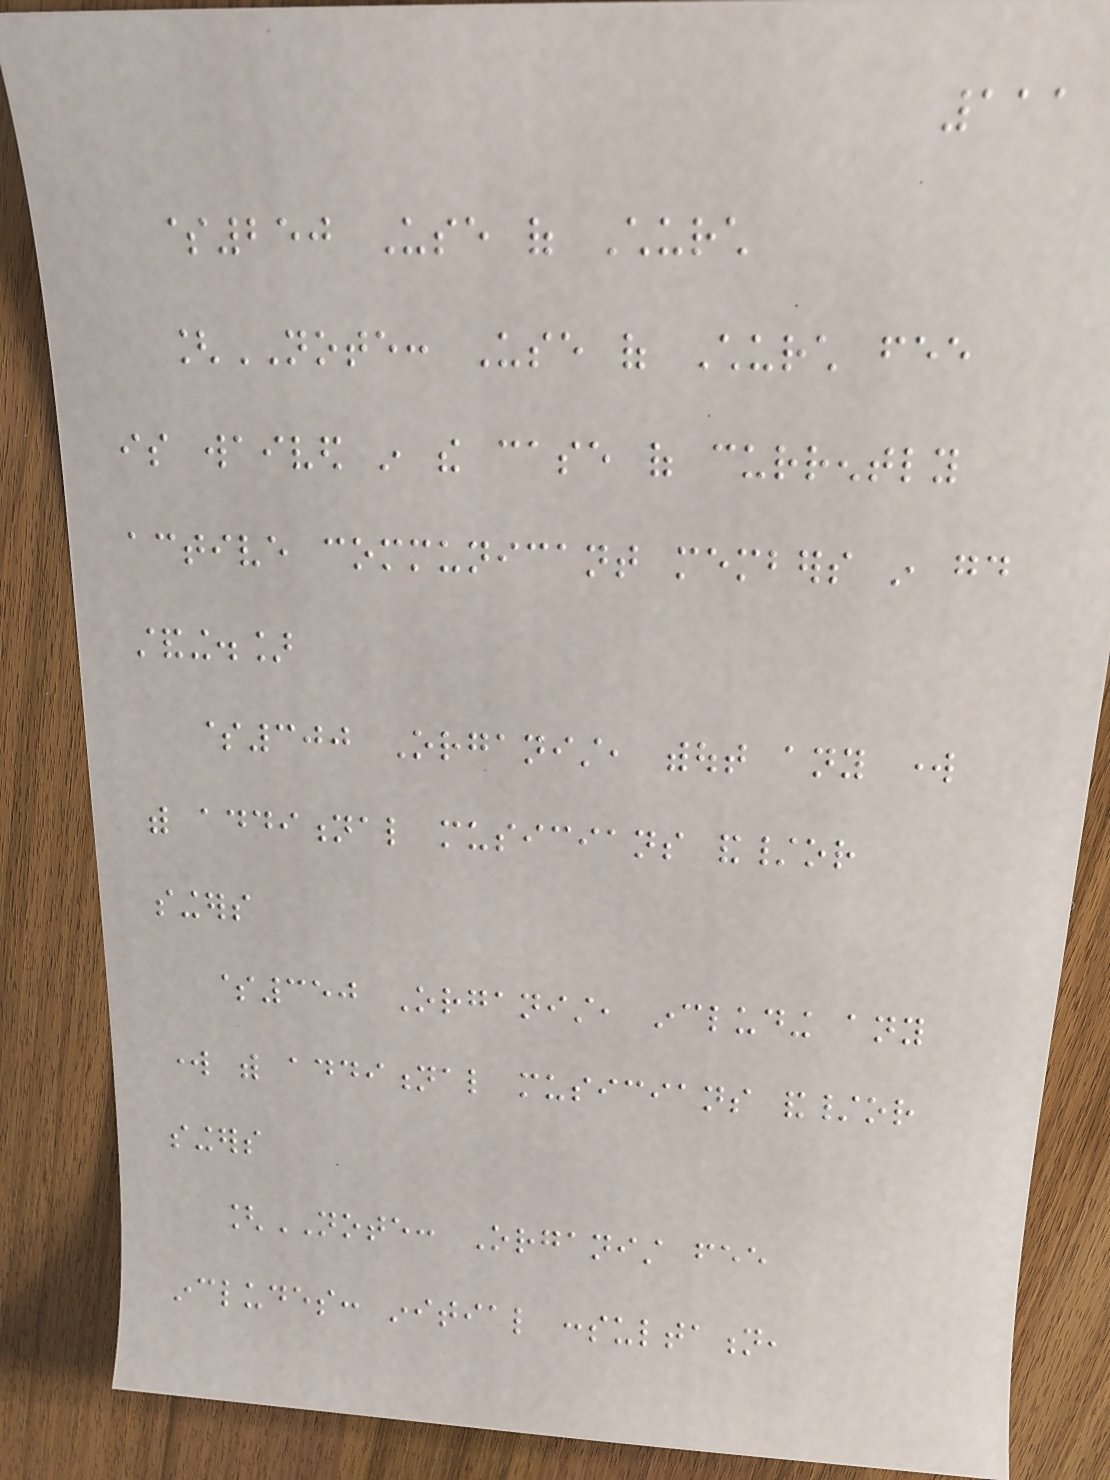111
$250 Use of Church
[NOTE: Use of Church fee
is waived in the case of currently
active communicant members in good
standing.]
$300 Organist, without any work
with additional musicians and/or
singers
$350 Organist, including any
work with additional musicians and/or
singers
[NOTE: Organist fee
includes: initial consultation,
